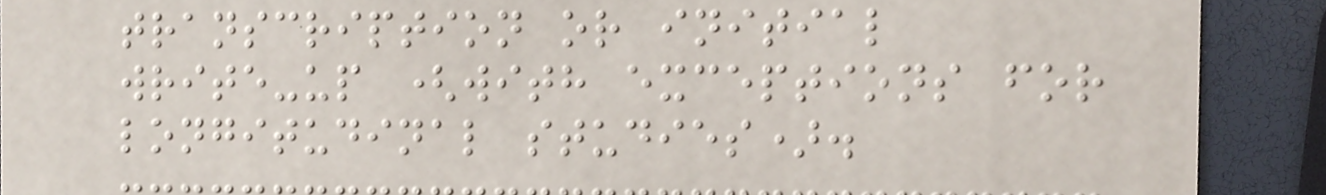transcription or initial
write-up (with exceptions for
longitudinal studies).
